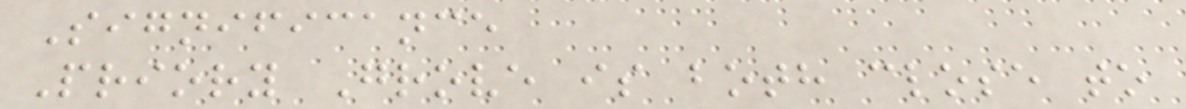Significance
Priory Grove is both close to
